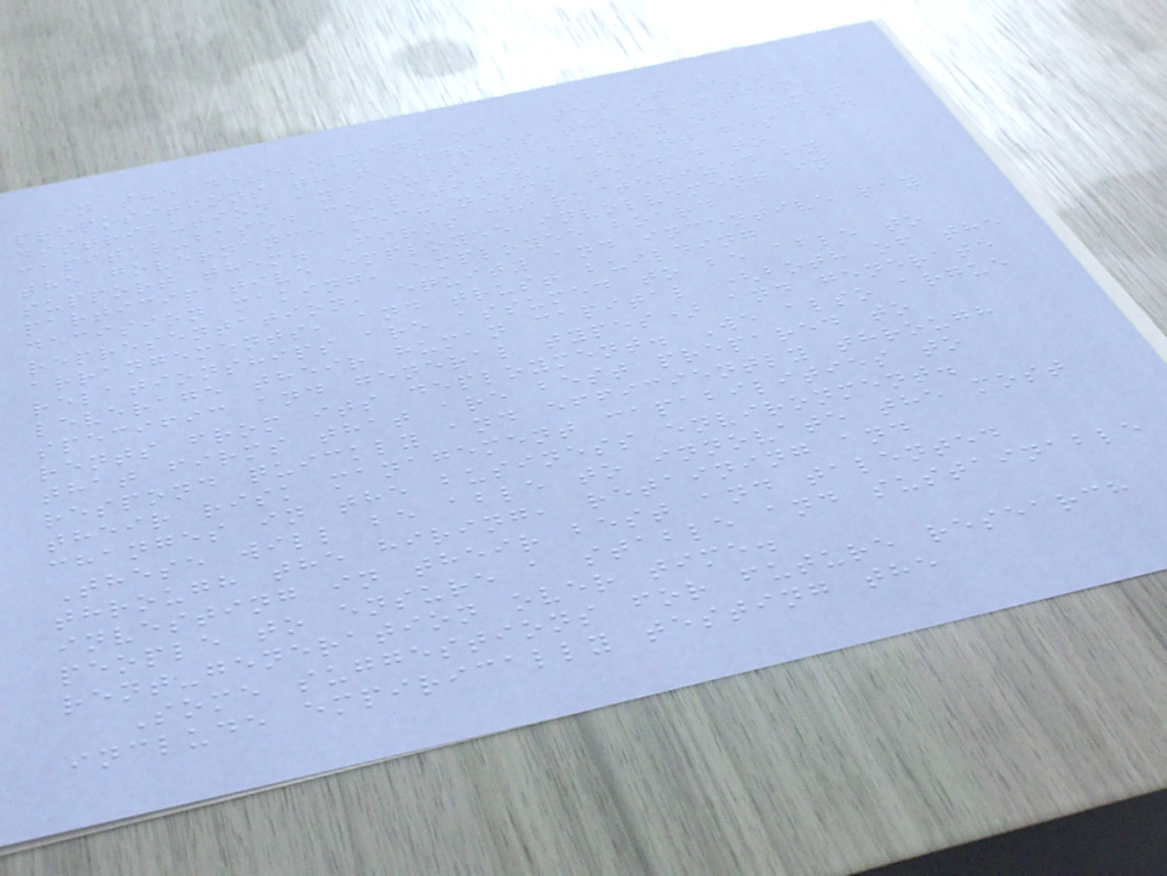in the development of a set of testable
propositions that address the creation,
distribution and sustainability of human
capital-based competitive advantages and
the governance mechanisms needed to
support them. Firms characterized by
participative employee involvement in
decision making, employee board
representation, equity and incentive pay
arrangements, and trust building
relationships are assumed to be able to
leverage their human capital (both of the
specific and general types) and generate
rents from its deployment. We also argue
that firms that are best prepared to
respond quickly and efficiently through
their risk management capabilities to
changes in the business environment.
These will be able to innovate the most
through the hiring, retaining and
investing in their best and talented
people to ensure a stable and sustainable
rent-generation over time.
Some suggestions for future research
include empirically testing the
